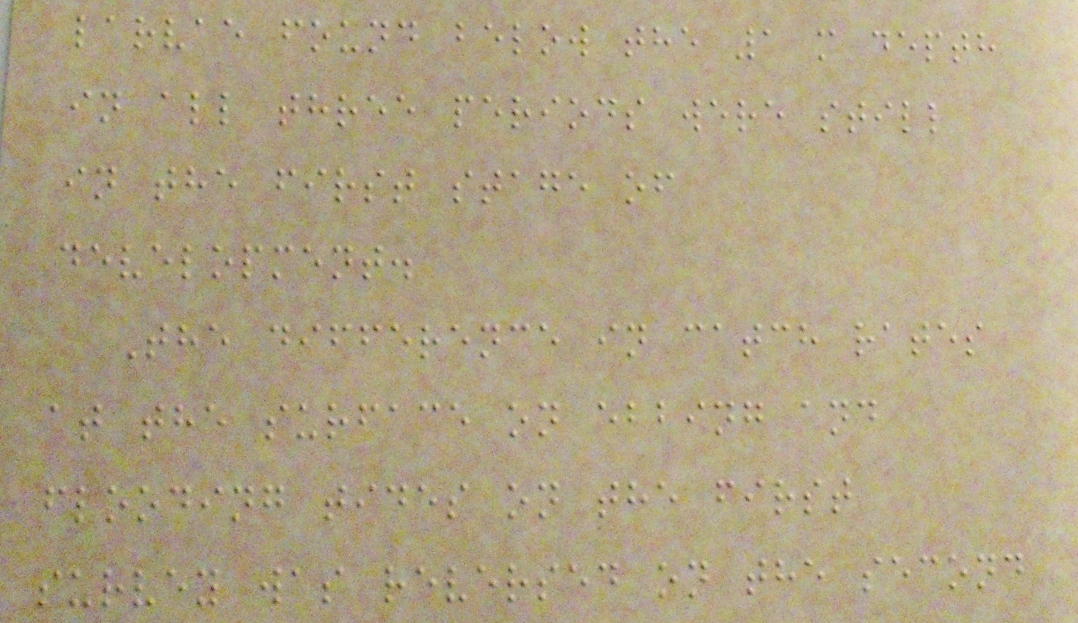larvae found below the 1 m depth
in all three periods were still
in the first stage of
development.
The difference in catch rates
at the surface on ebbing and
flooding tides on the first
survey was reversed on the second
